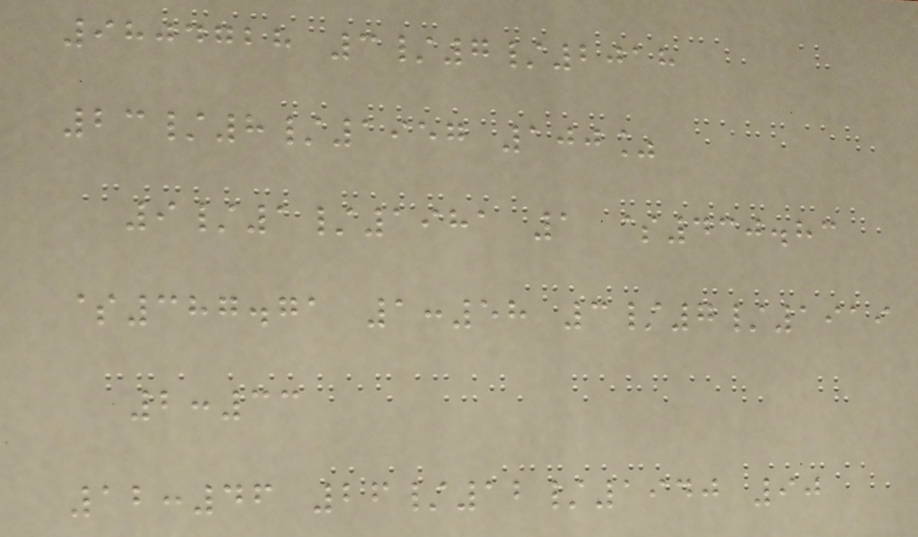9804728 3/7/2018
23/8/1957 100%
9/1/1981 1 $430.83
$387.71 1:58 3/7/1919
2:33
12:46 26/12/1940 90
